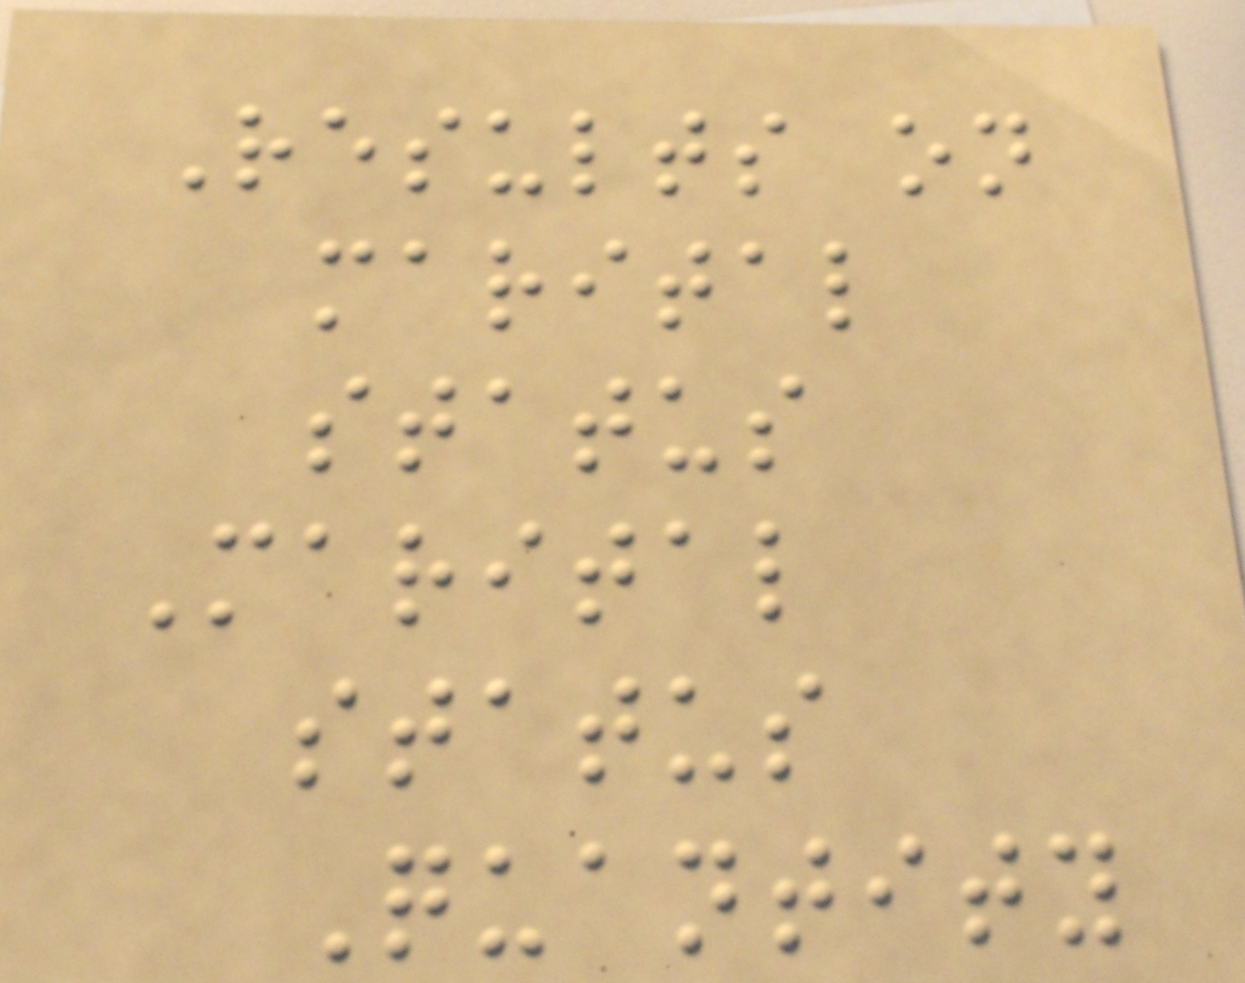Results on
marital
status
Marital
status
Quantity
